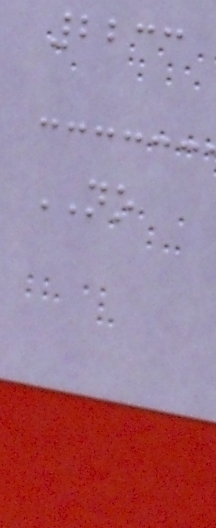2233
NO
